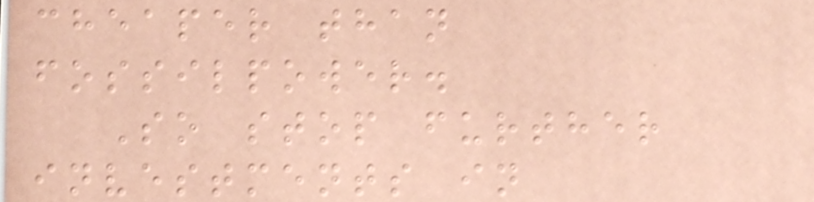cheaper than
fossilpower.
So stop further
investments in
